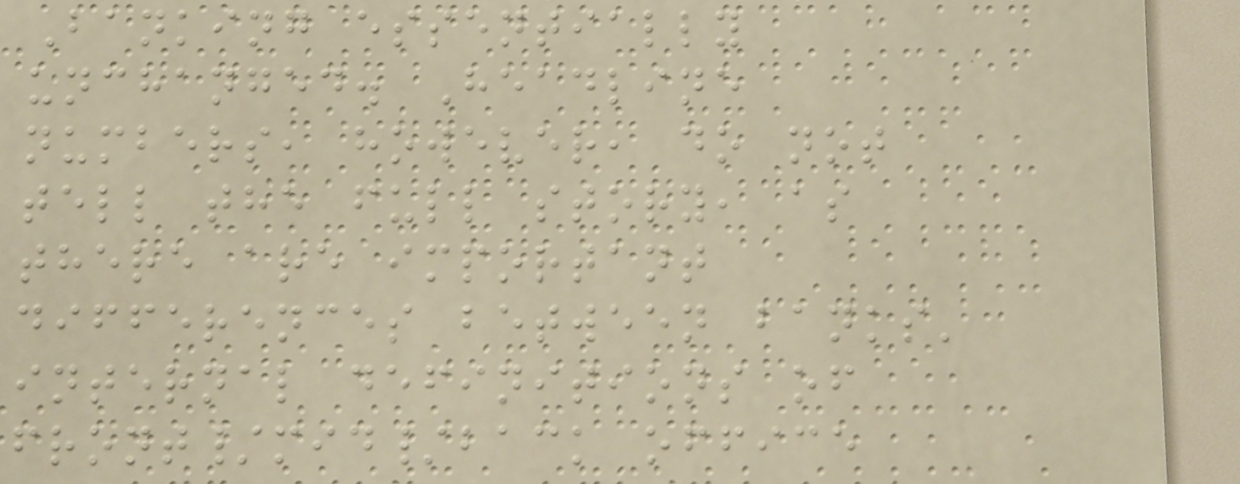Banking essentially
unchanged. Headline
numbers, however, do not
tell the full story, as
there are important
differences between banks'
internal definitions of
front/mid/back office
